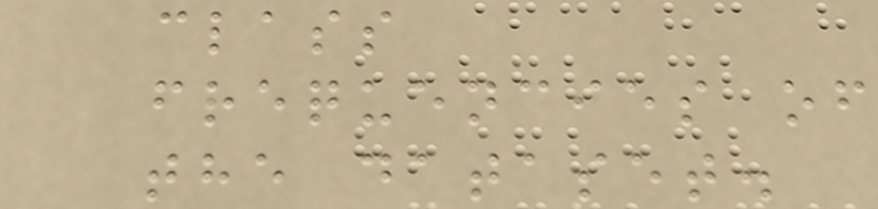class
frequencies of
the dataset.
